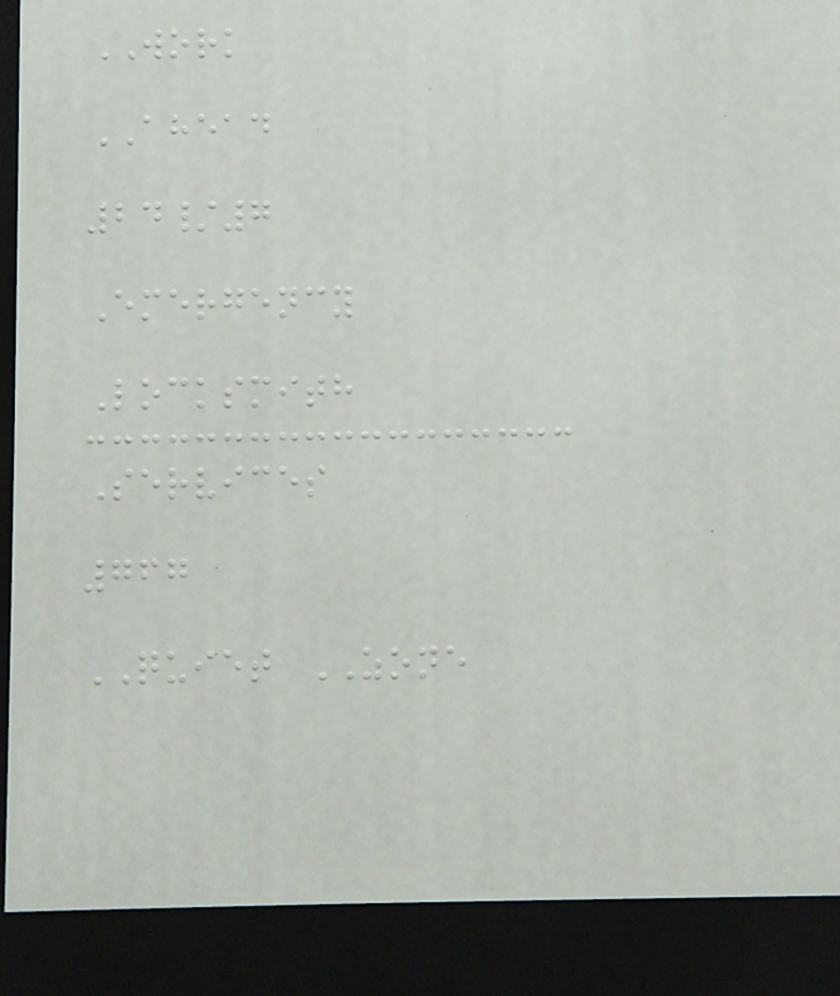WORK
AHEAD
24/7
Emergency
Locksmith
Services
767
QUIET ZONE
